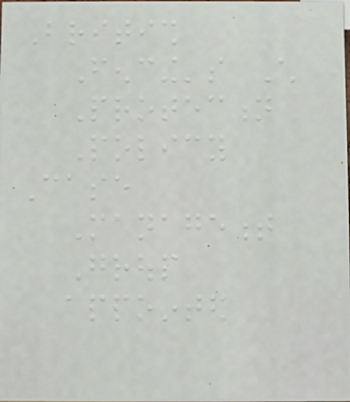British
Fencing's Child
Protection
Policy
Case
Management
Group
appointed
